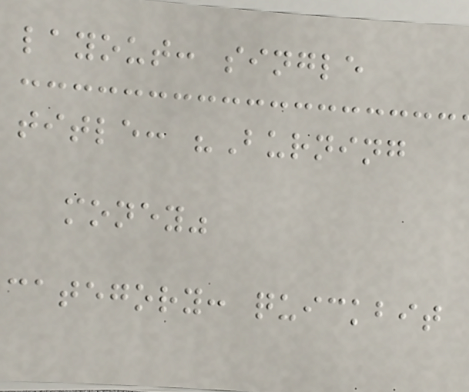layout: single
title: "Burning
money"
category: quickbit
